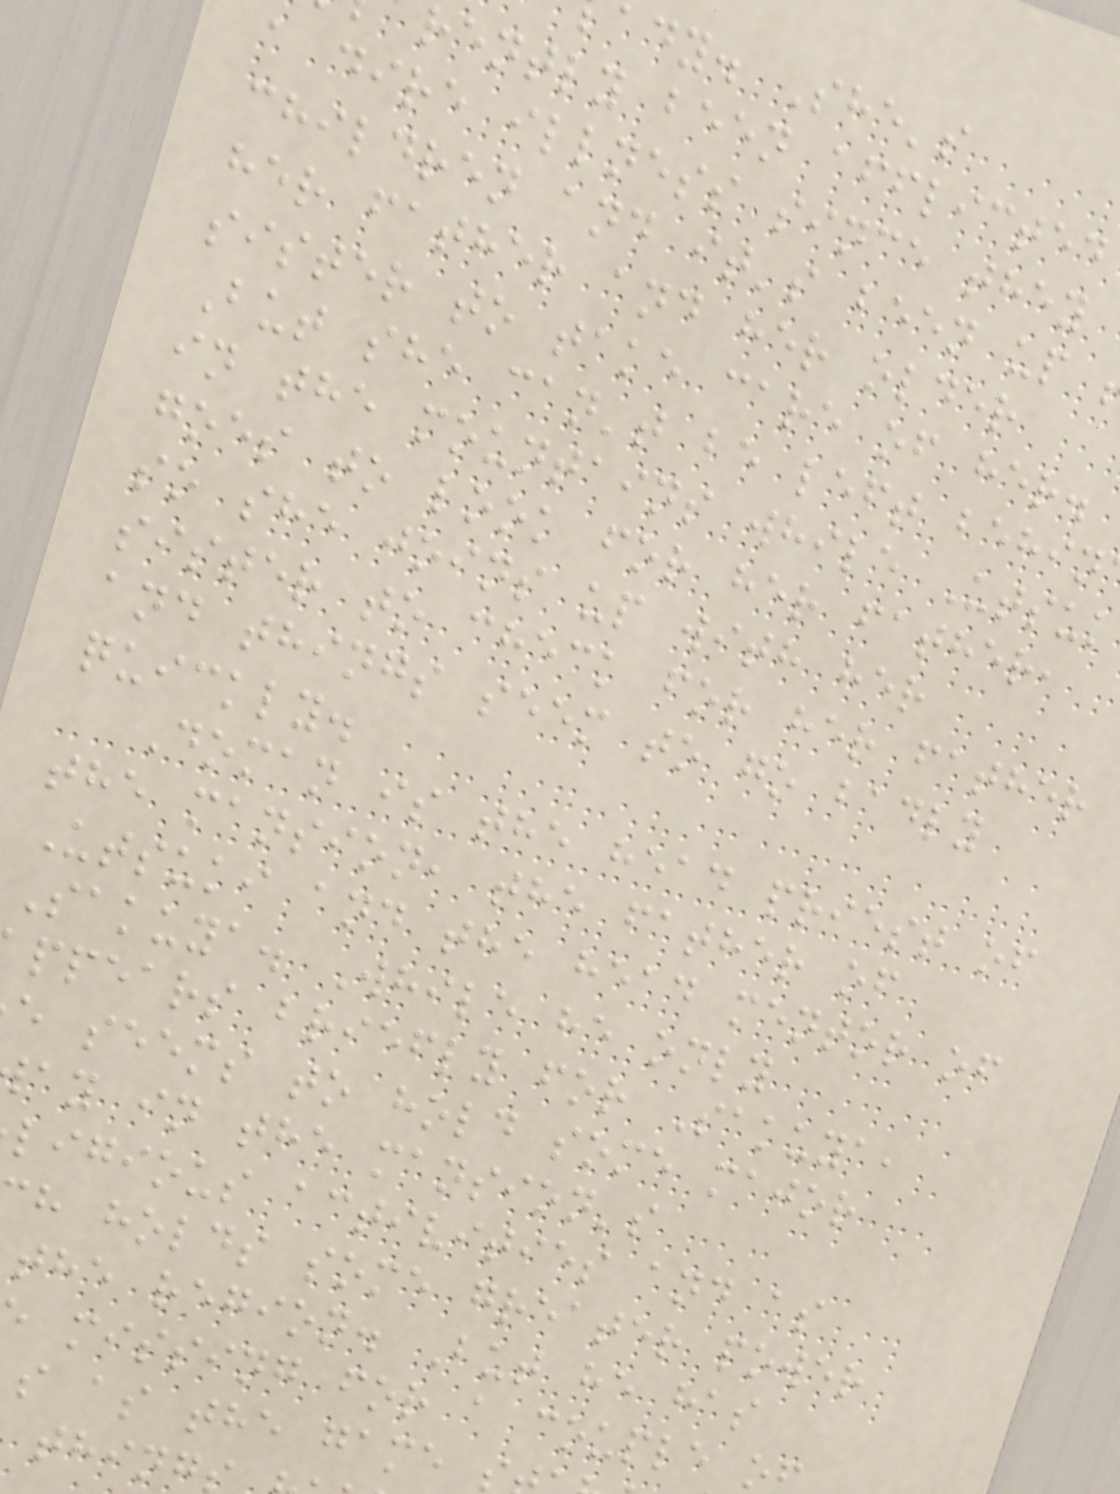ady. She's
rently been afflicted
a dire illness since they
children and it's been up
her father and her older
sister to take care of her.
But she can't be left behin
in the mountains while Utsuk
goes to look for her father,
so she joins up with her
sister to check for her father
and things seem to go badly
quickly.
Doman is the head priest of
the mansion, the father of
Utsuki and the head mentor of
Sakuya. While he only
ppears briefly for Sakuya,
e seems to hold some major
ay in the mansion's
ligious activities and as
h holds some greater power
the region. But he has
missing for a couple o
s as the game
